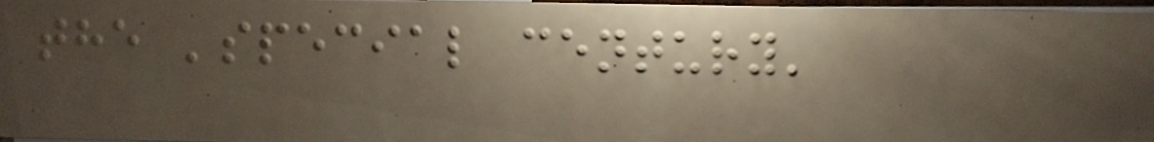the 'special century'
